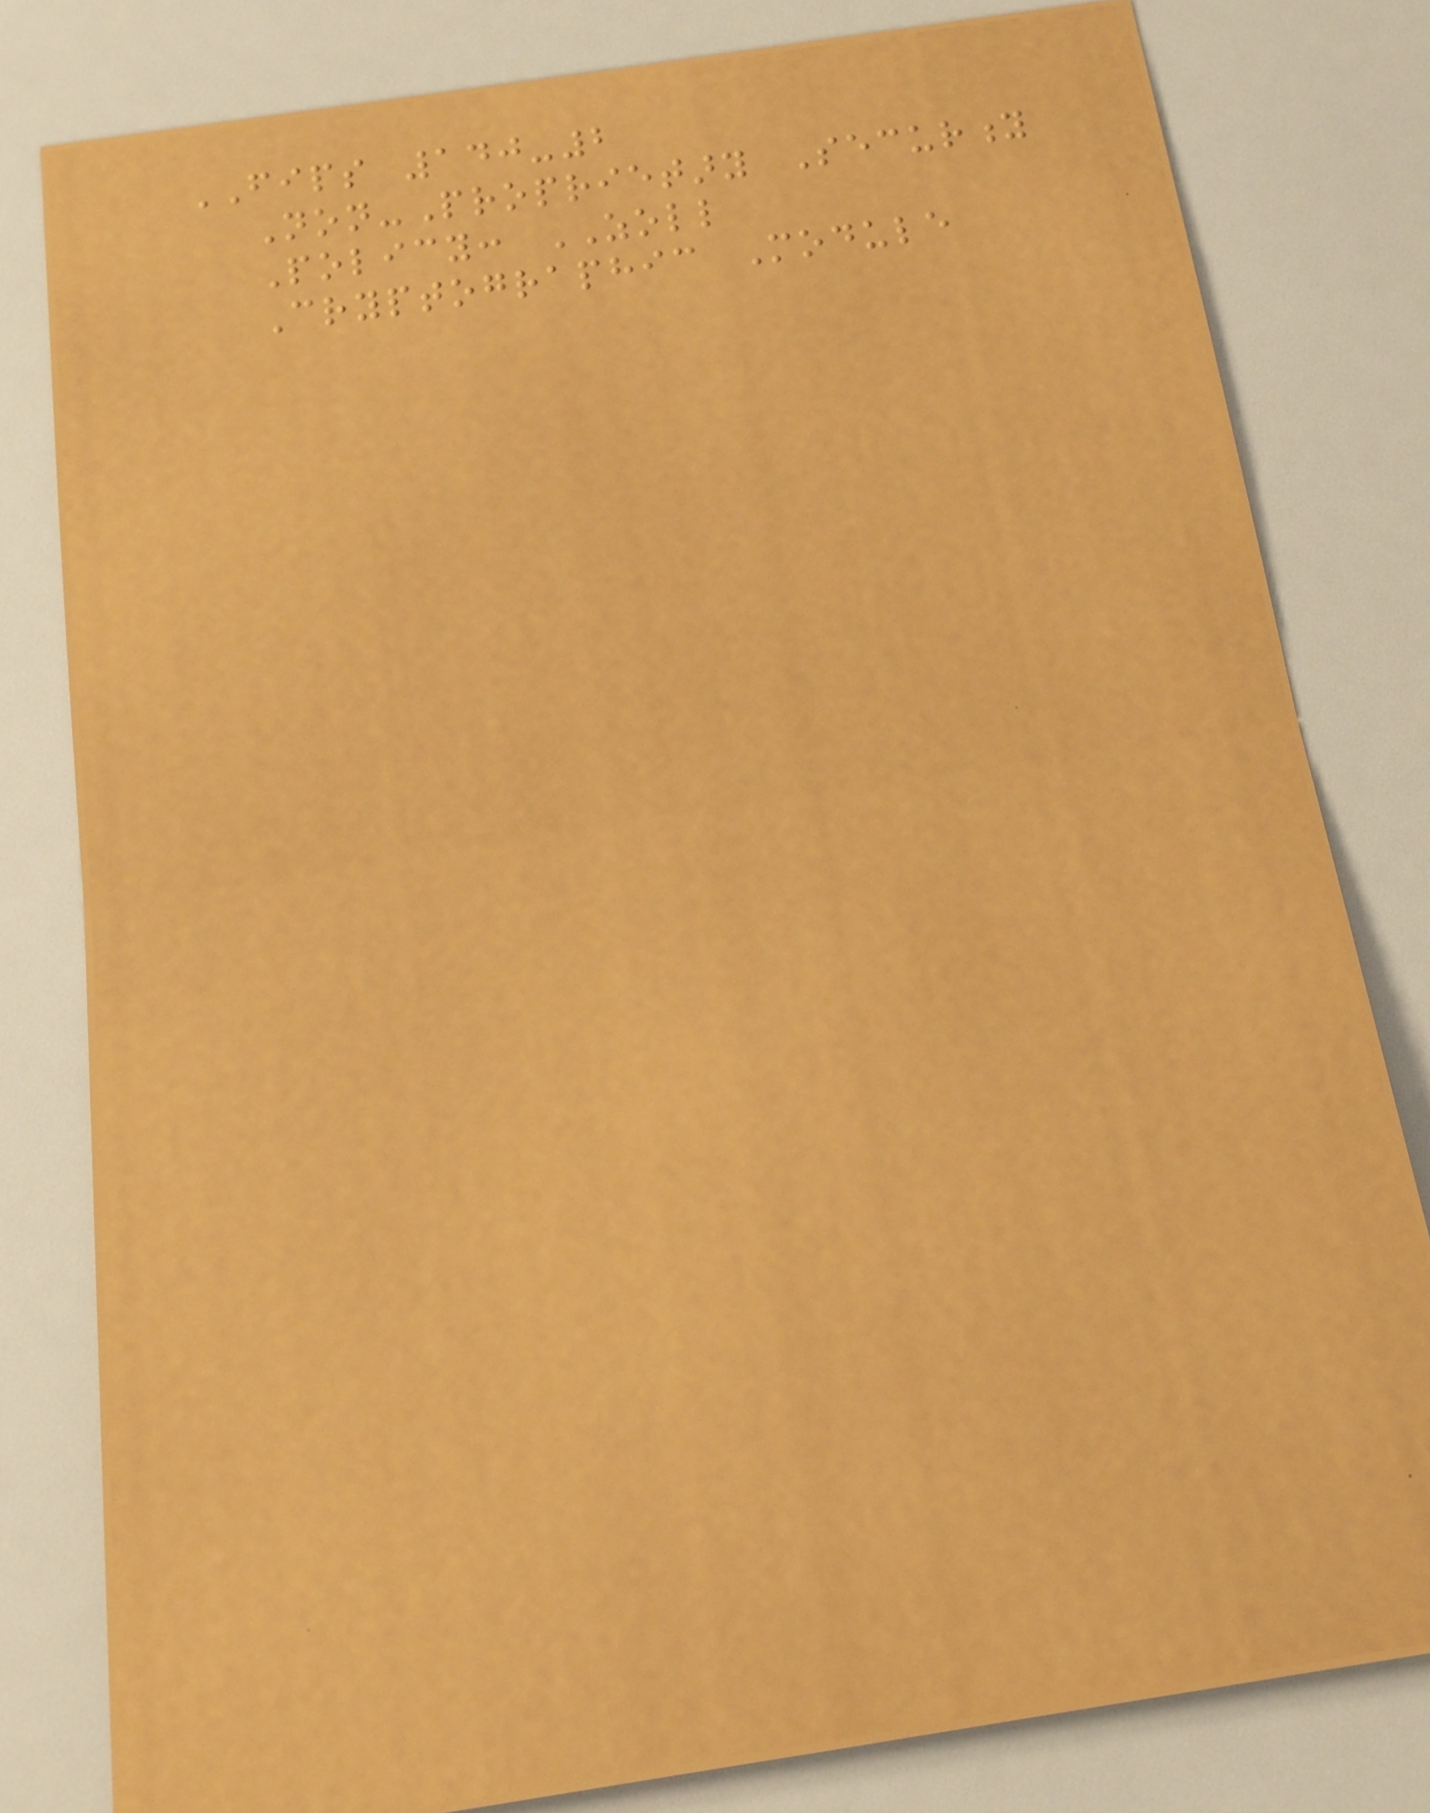FIPS 140-2
Non-Proprietary Security
Policy: ZOLL
Cryptographic Module
